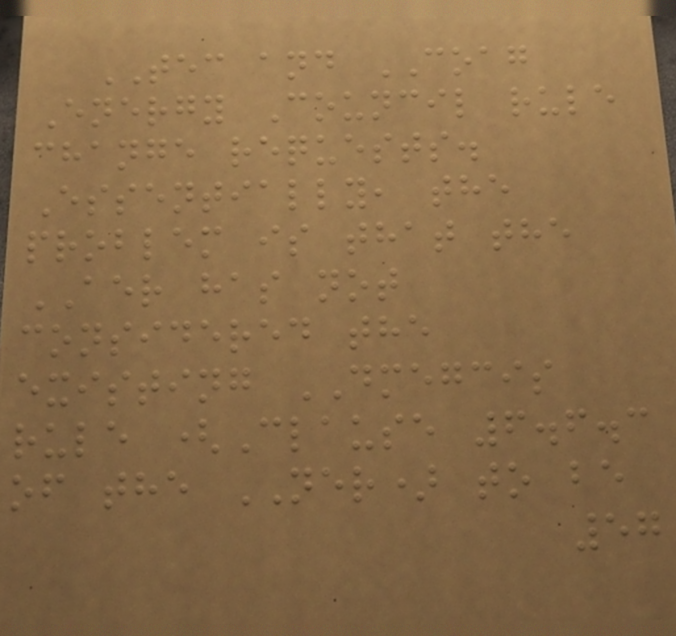TEC and COAG
Energy Council rule
change requests.
Essentially, the
problem is that the
AER has not
considered the
existing DMEGCIS
rule (Clause 6.6.3
of the NER) to be
57
